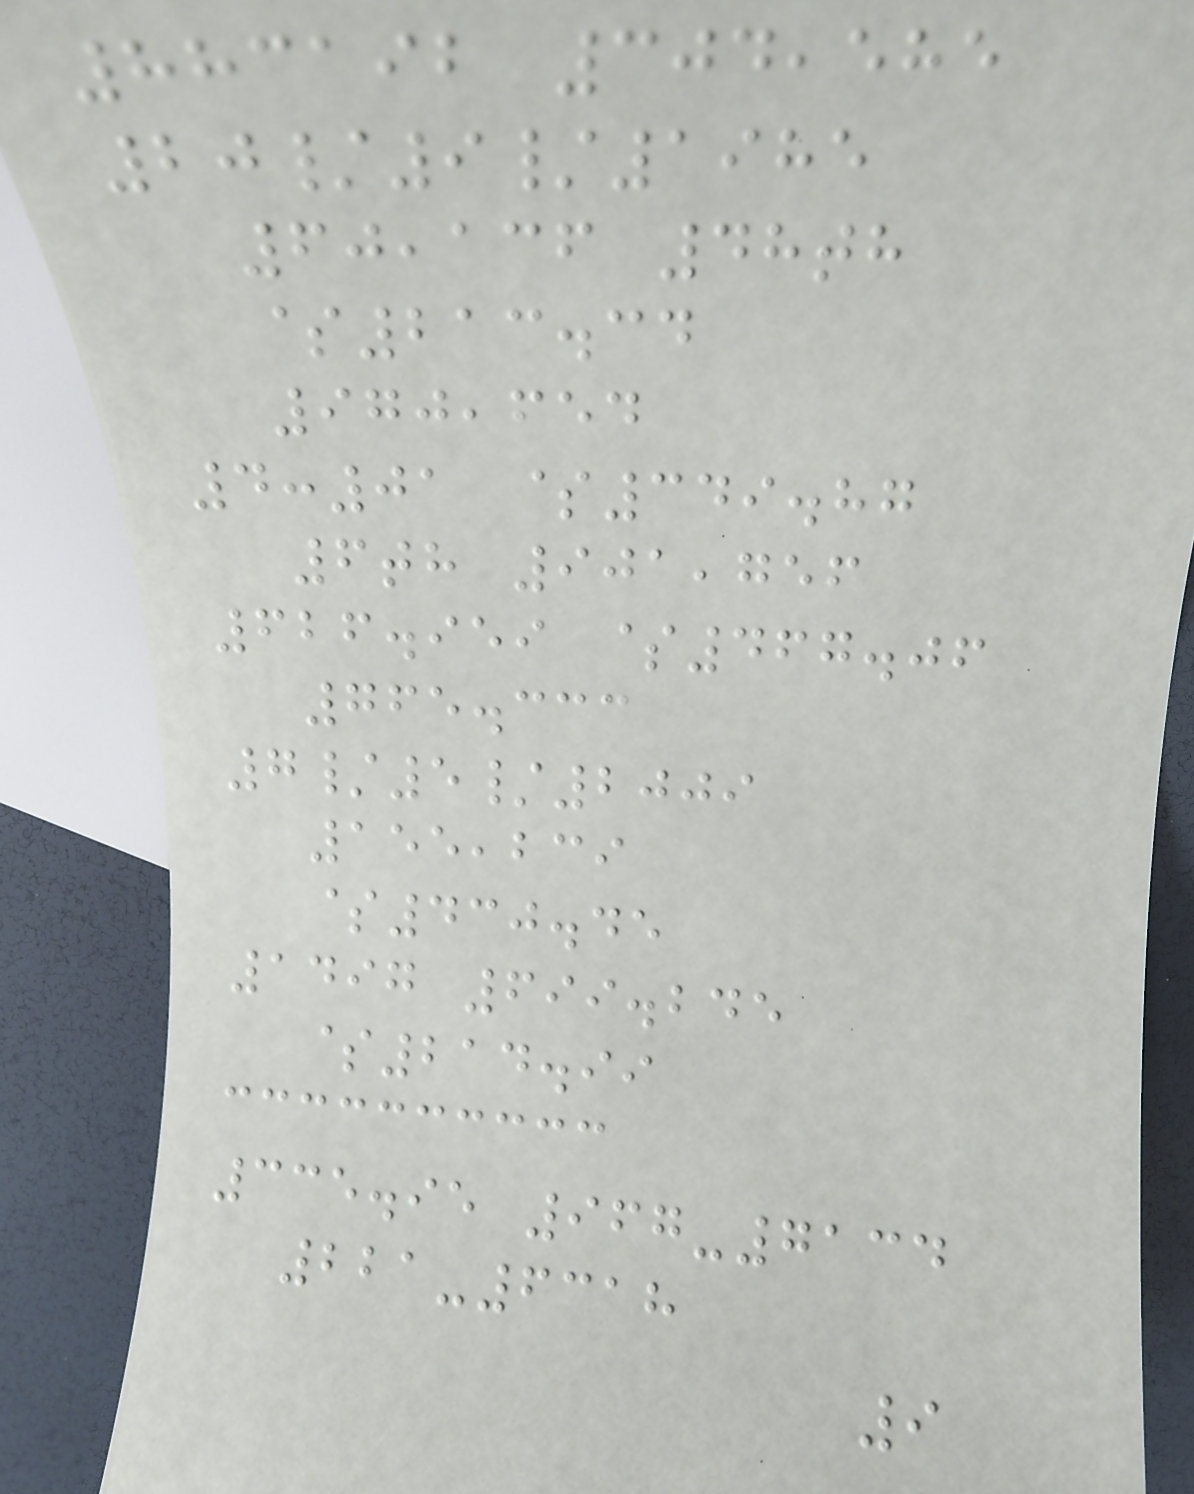883192 304,585
20/9/1985
60,136 48th
$213.34
970,654
4:01 $349.87
6th 901,756
626.959 $467.06
765.333
7/5/2009
155,239
$430.45
1497 699.245
$214.99
335.95 967-7134
221-6318
9
